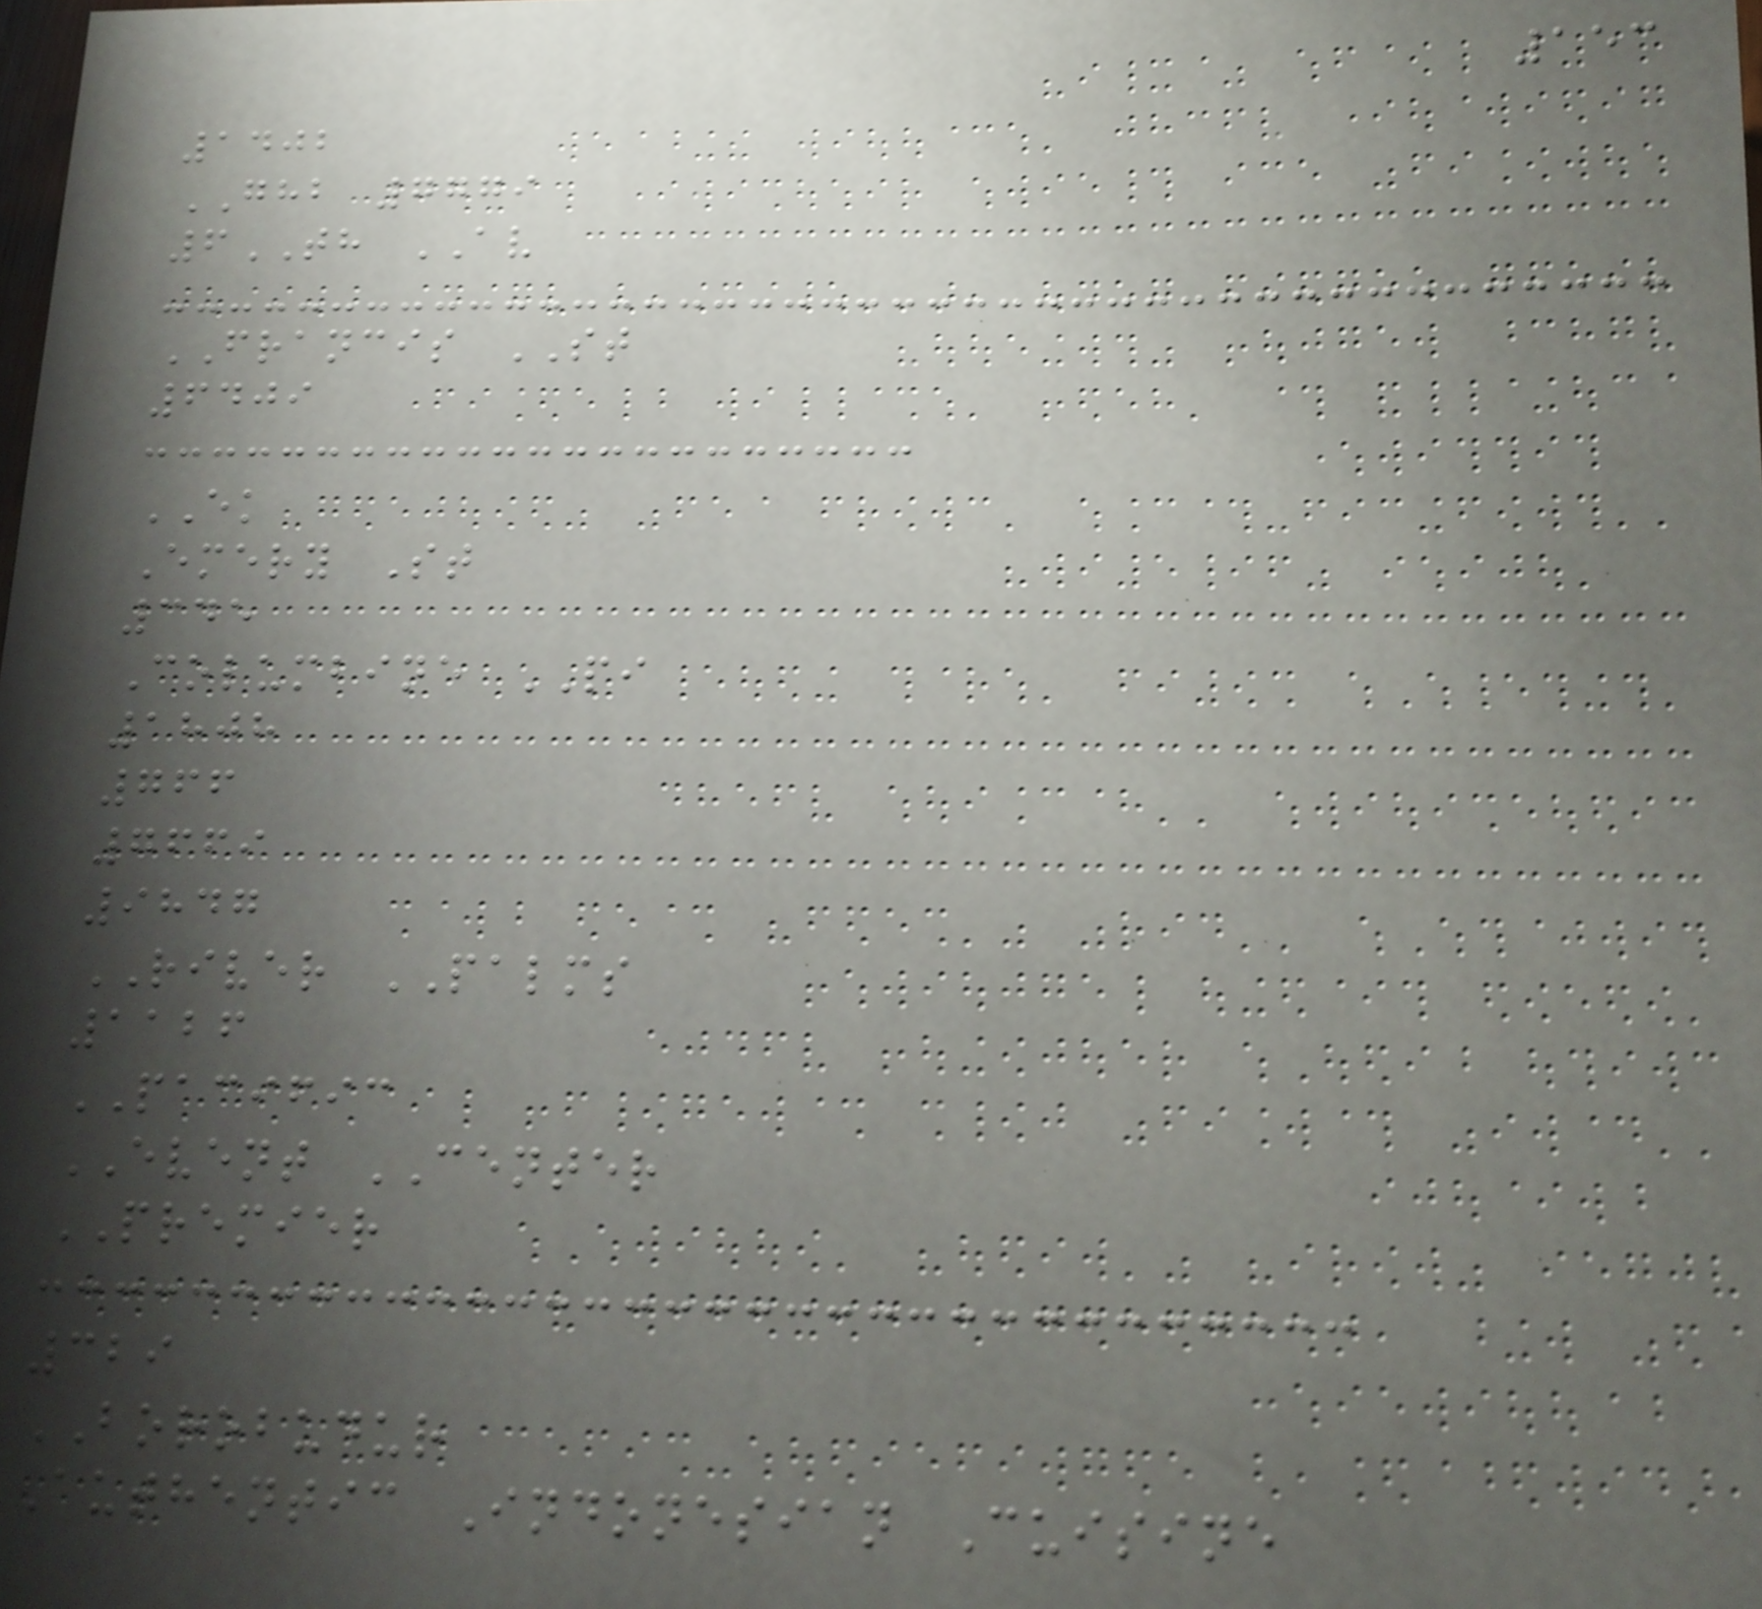153
1402
GHB 7779
6TH AV
FRANCIS ST
6409
EK
Emery St
345
Columbine PI
1808
766
7669
9847
RIVER PALMS
1126
PACIFIC
EVENT CENTER
PREMIER
329
BOROBUDUR
Authentic Indonesian Cuisine
